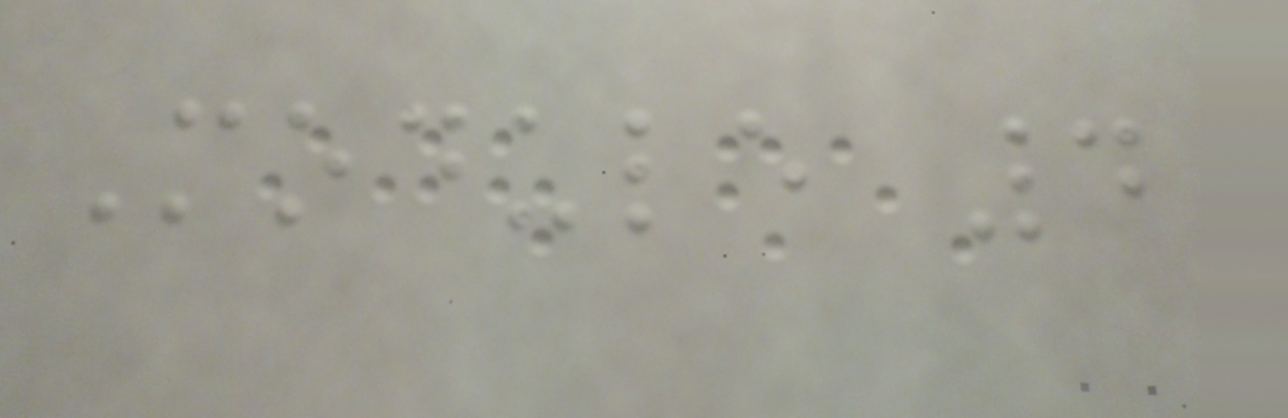Module 4
